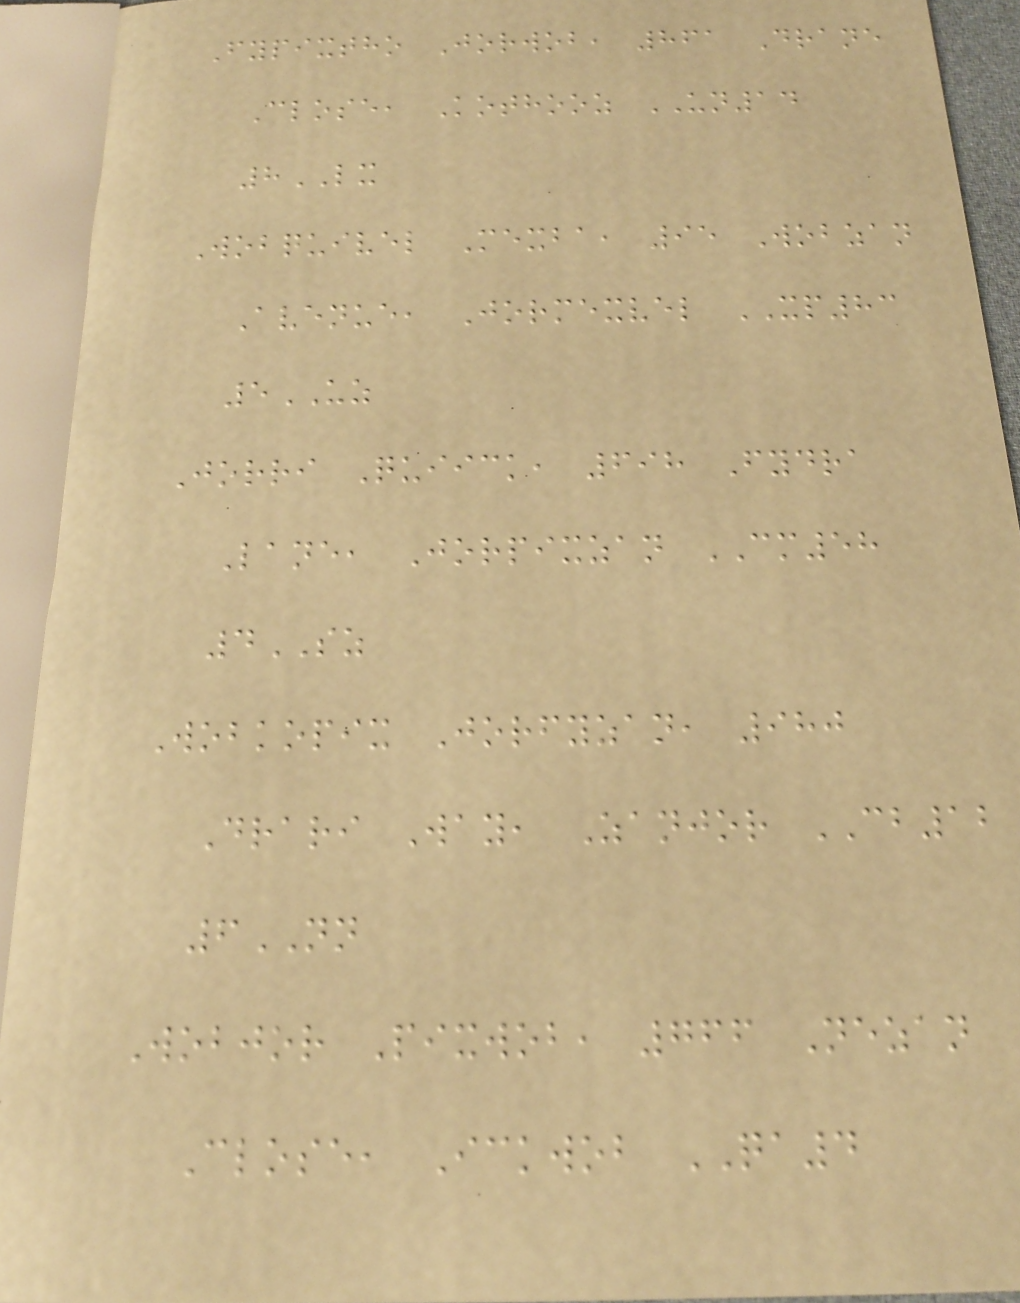Fypixtho Jorwob, 861 Drane
Close, Kothooz UN14
8LX
Wobquivel Mexba, 95 Wobzan
Avenue, Jormexvel XP83
5UZ
Jorri Quiick, 698 Fydra
Lane, Jorpixzan CM58
4SZ
Wobkopix Jorfyzan, 980
Drari Way, Zanjor CB12
6NN
Wobjor Pixwob, 766 Nezan
Close, Ickwob QA4
